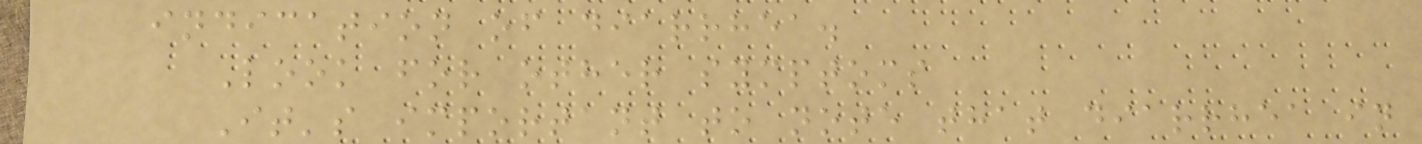indication of diarrhea.
Look for other symptoms
It's important to note that diarrhea in
